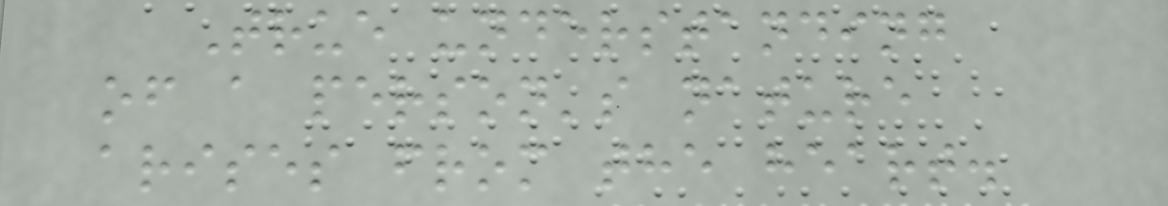True understanding
of a person's nature
arises from the heart.
